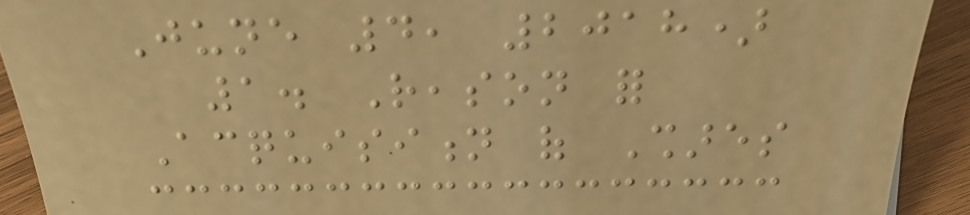June 4, 2018)
1. Reason for
Acquisition of Shares
